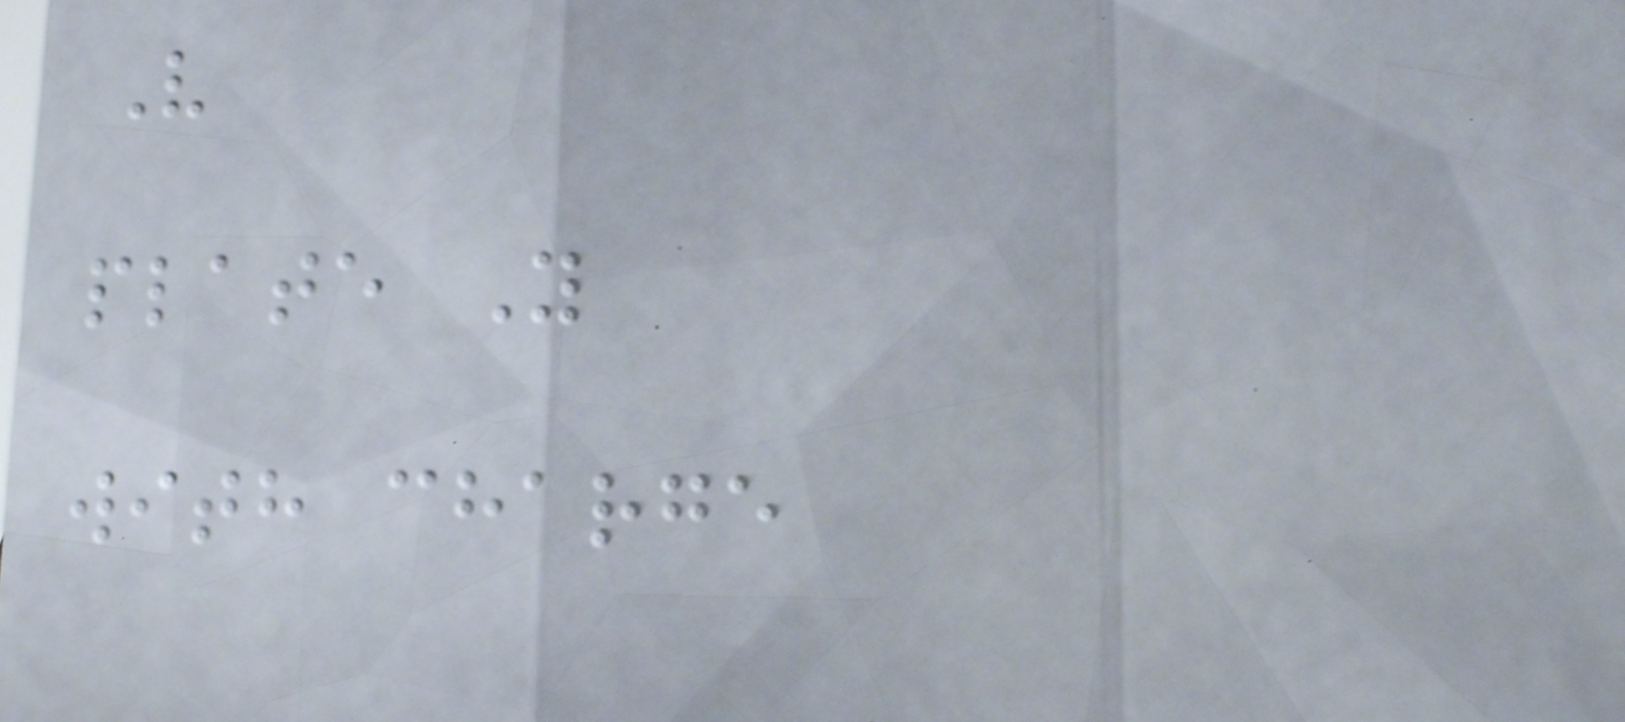V
plate Y
with charge
